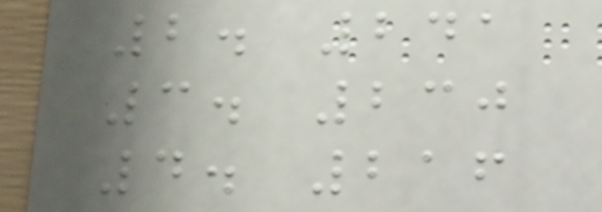2. 241
3. 230
4. 216
